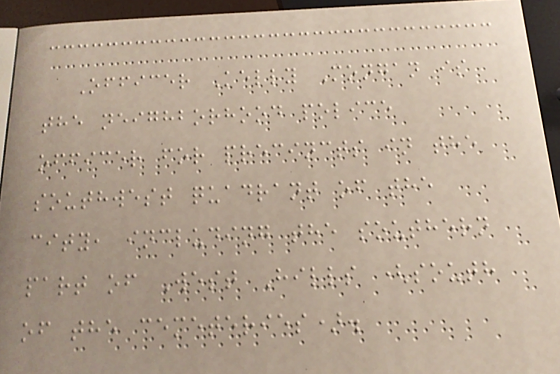Officer Kelly Mongan is
the neighborhood police
officer for precincts in the
southwest quadrant of the
city, including the southern
part of West Hills (south
of the cemeteries).
